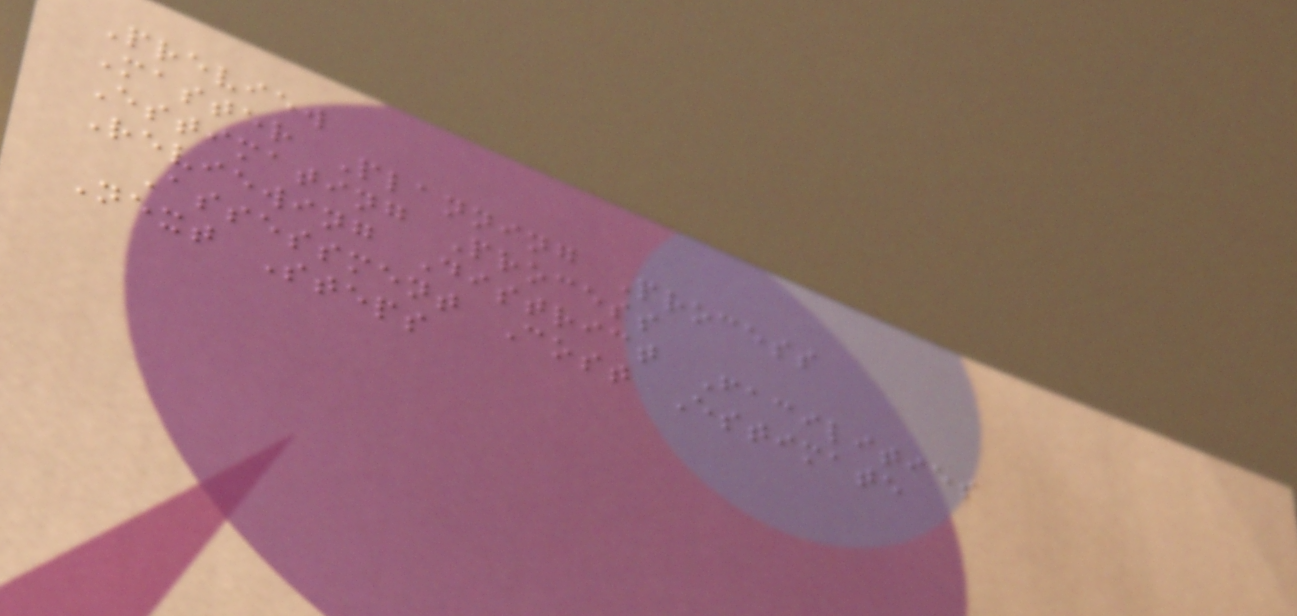Preview
Master Planning Process
Estimating Process
Reviewing District Facilities
Assessment Cost Estimate
Next Steps
